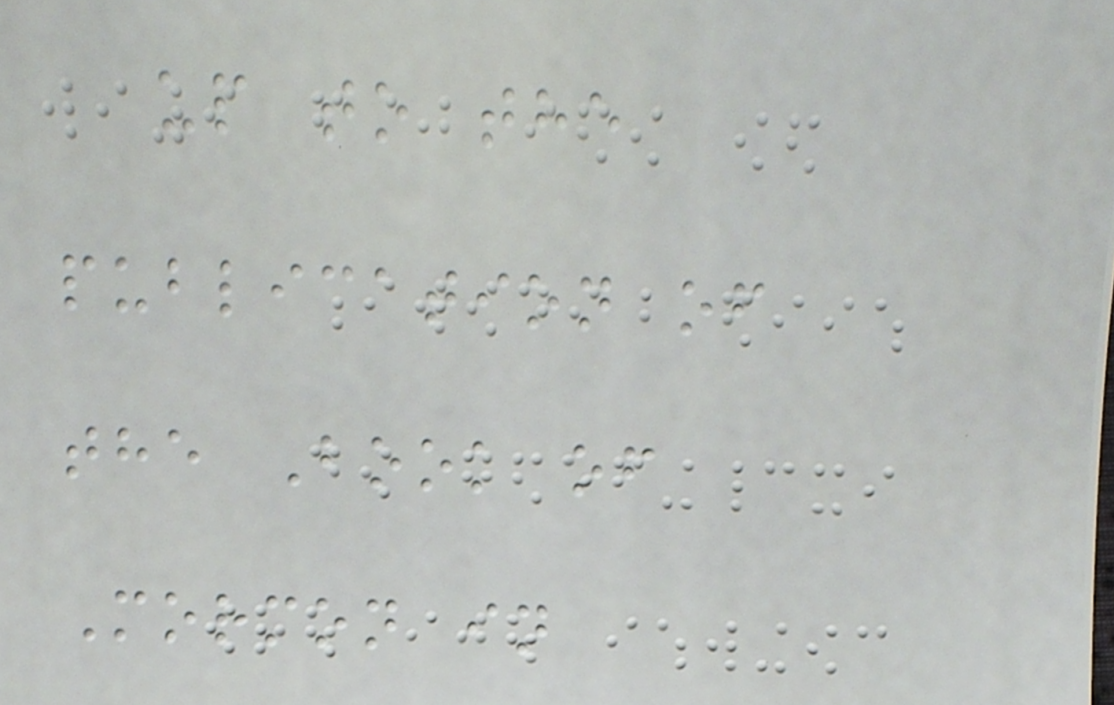up to the
publication of
the Book of
Mormon in
